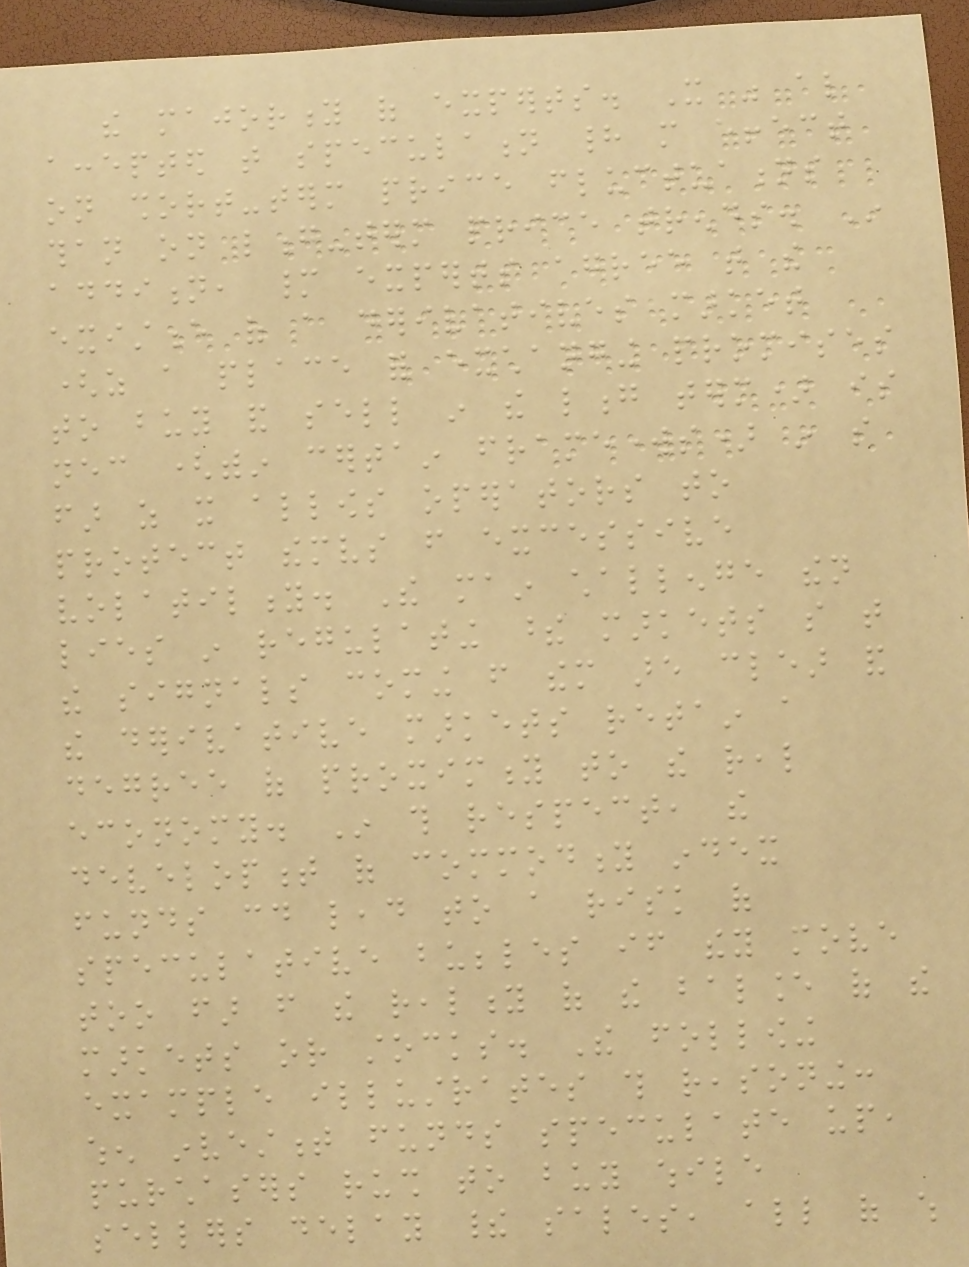the majority of experts. It was also
accepted that speculation had more effect
on short-term price fluctuations
than on long-term price trends. In
addition, many experts agree that the
existence of a derivatives market
(as a place for exchanging promises
to buy and sell in the long term) is
necessary (within certain frameworks) in so
far as it allows operators to
protect themselves from excessive
volatility. The main challenge then
lies in regulating these markets so that
the signals coming from them are clear and
the derivative markets retain a
degree of proximity to the real
economy. In this respect, the
development of commodity index
funds could lead to a risk of
speculative bubbles if they move
too far from the reality of the balance of the
markets or stocks. The following
example illustrates this reasoning:
when investment funds speculate up,
purchasers rush to buy while
sellers delay their sales, all of which
